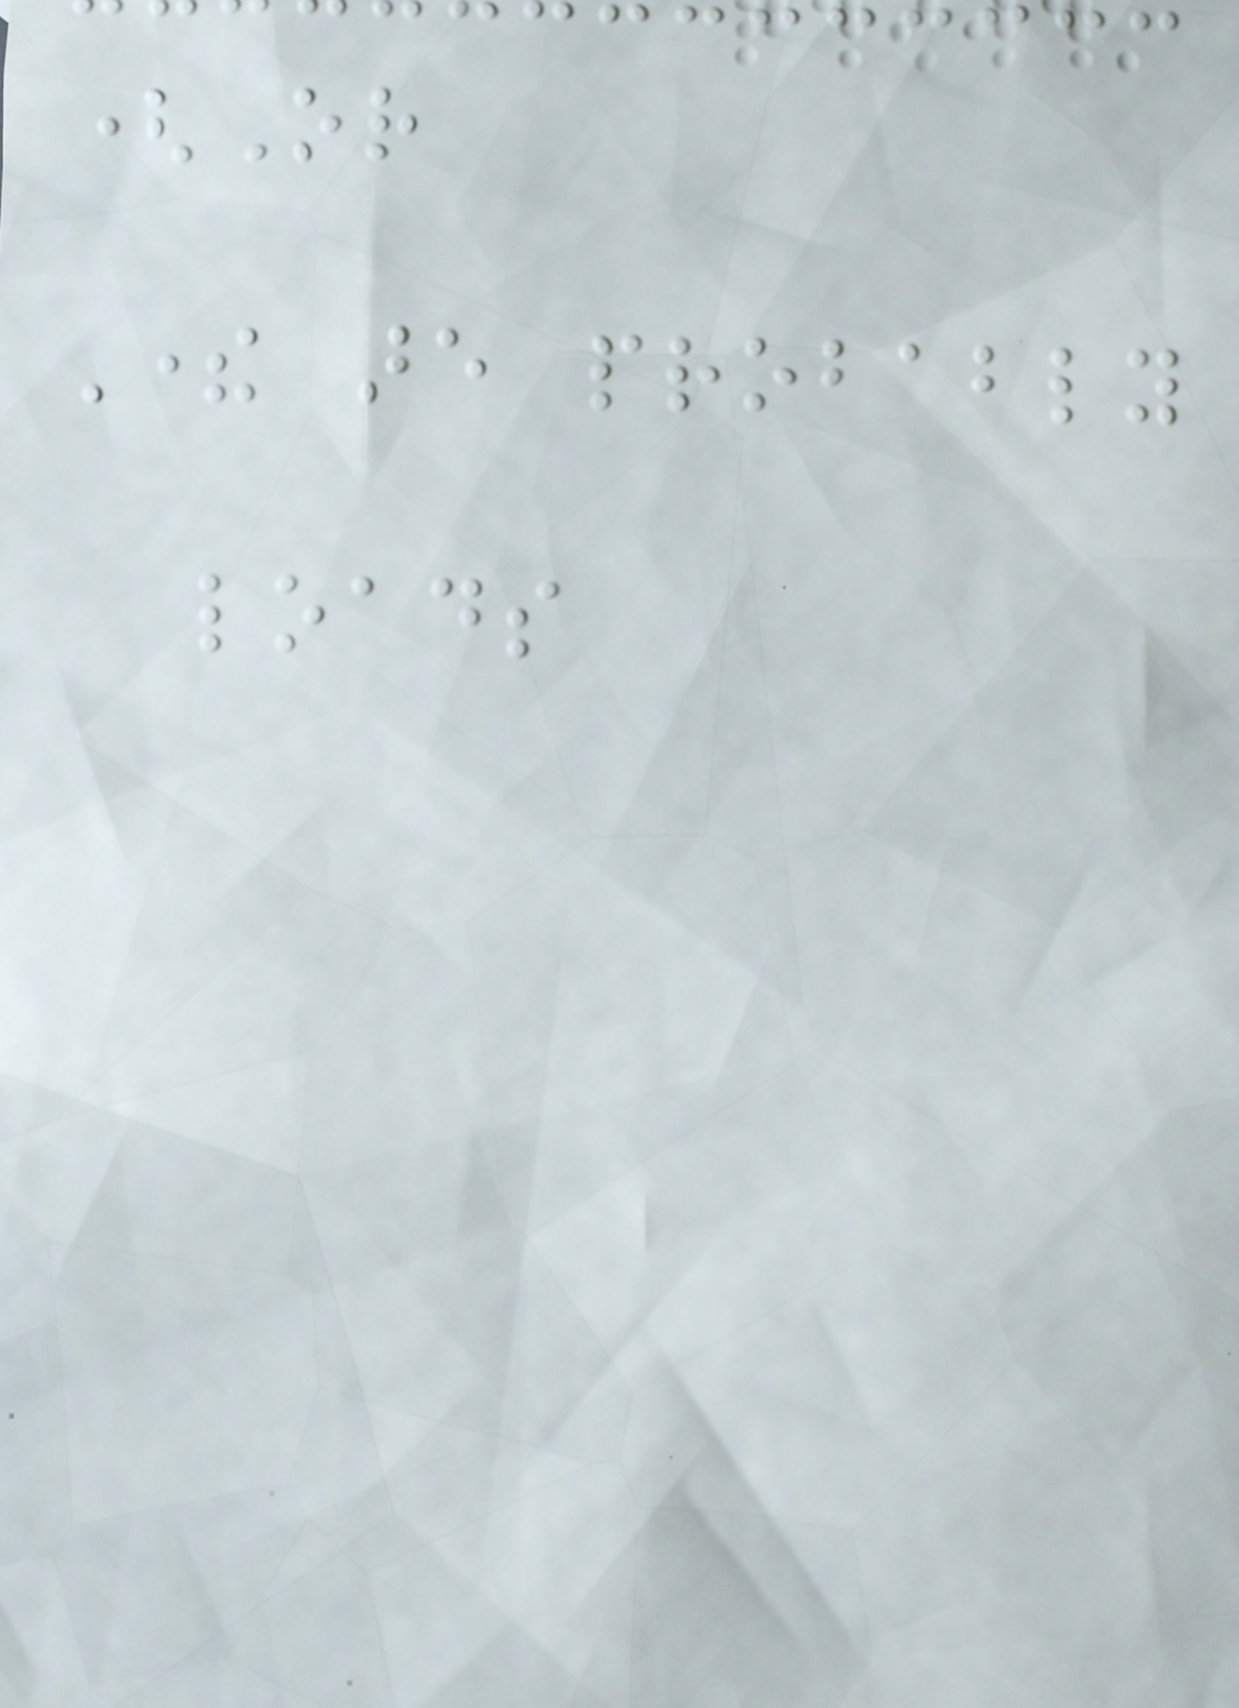(Or
There are probably
loads
